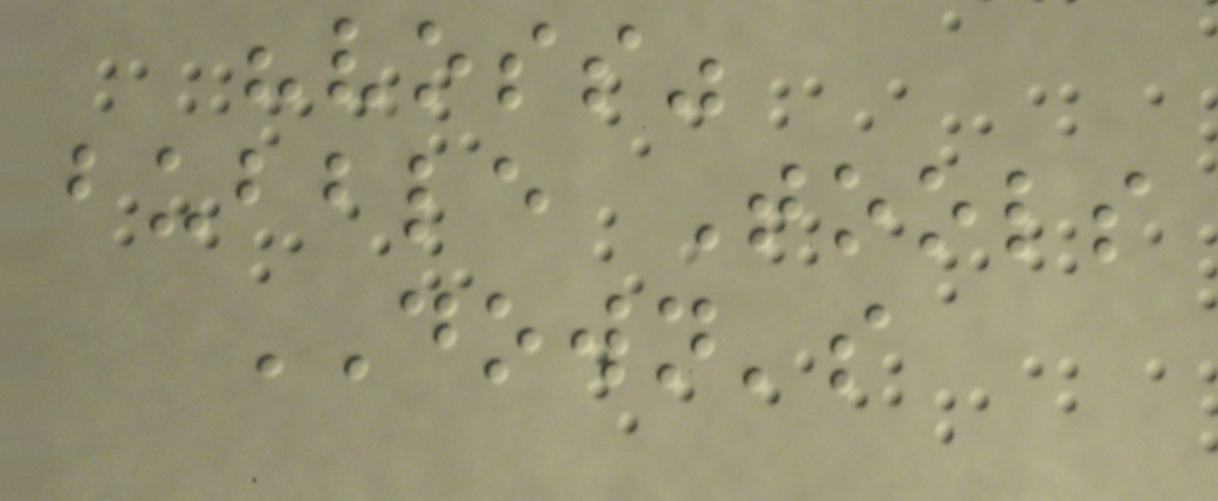"voss"
bubble Tools
DOWN's
